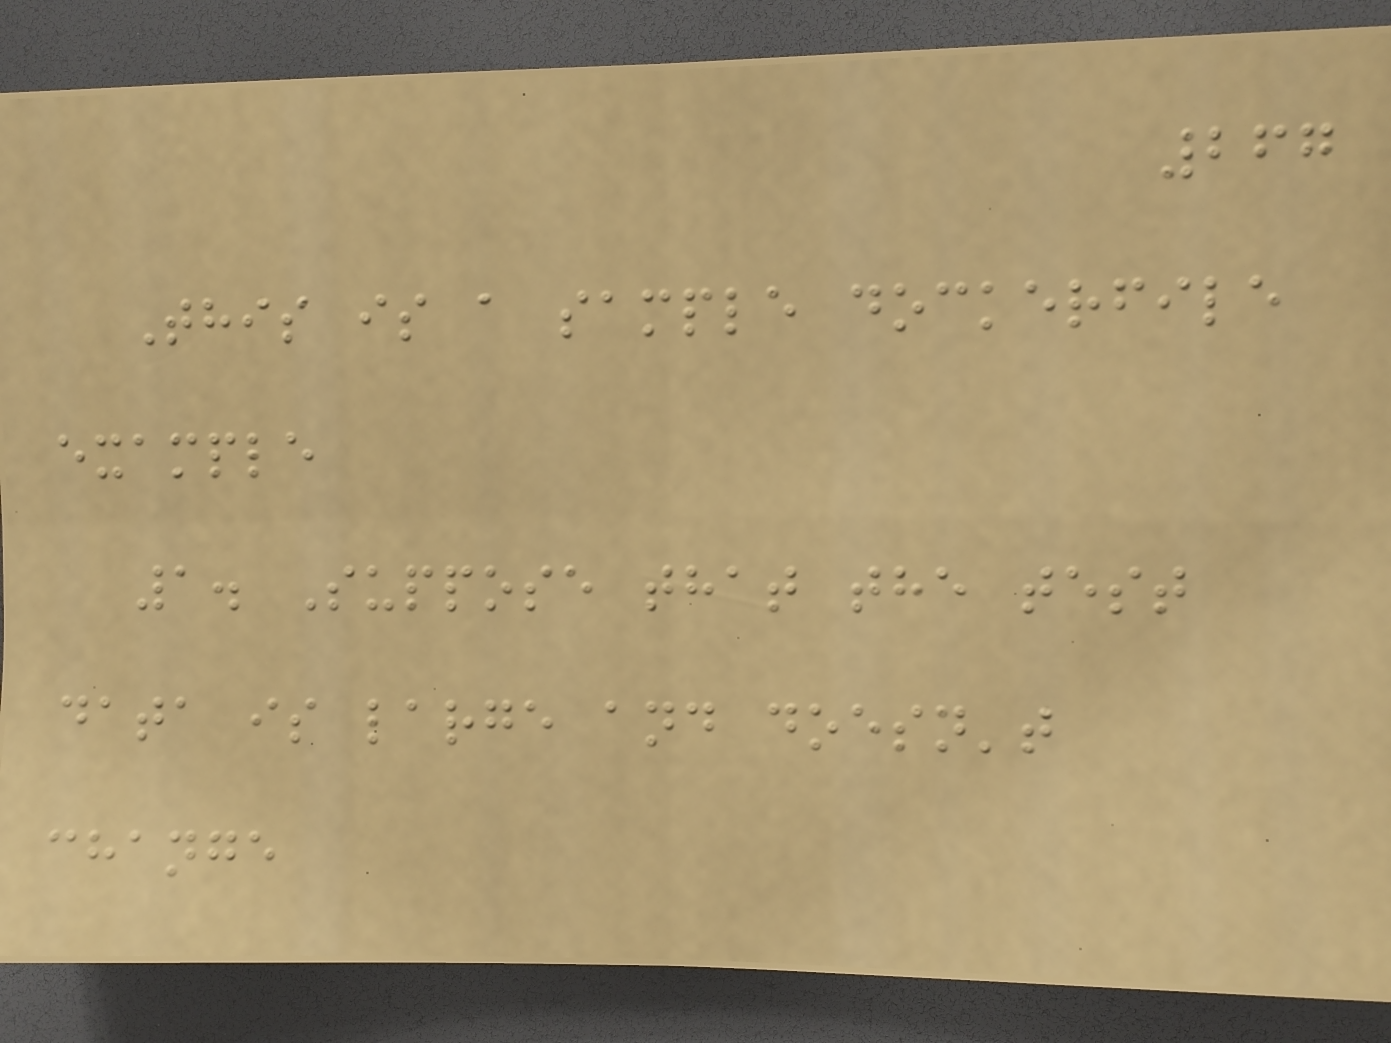267
This is a sample dockerfile
example
1. Suppose that the test
data is large and doesn't
change
